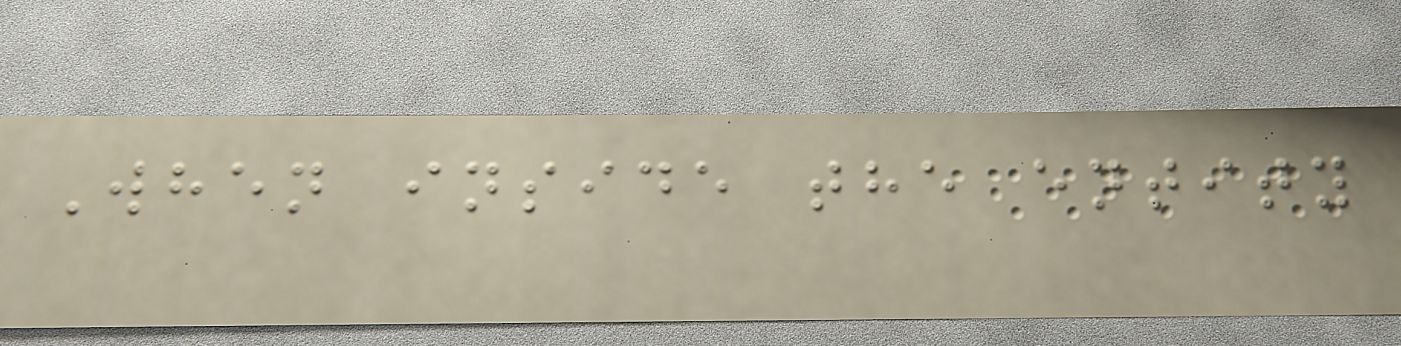When inside the entity
